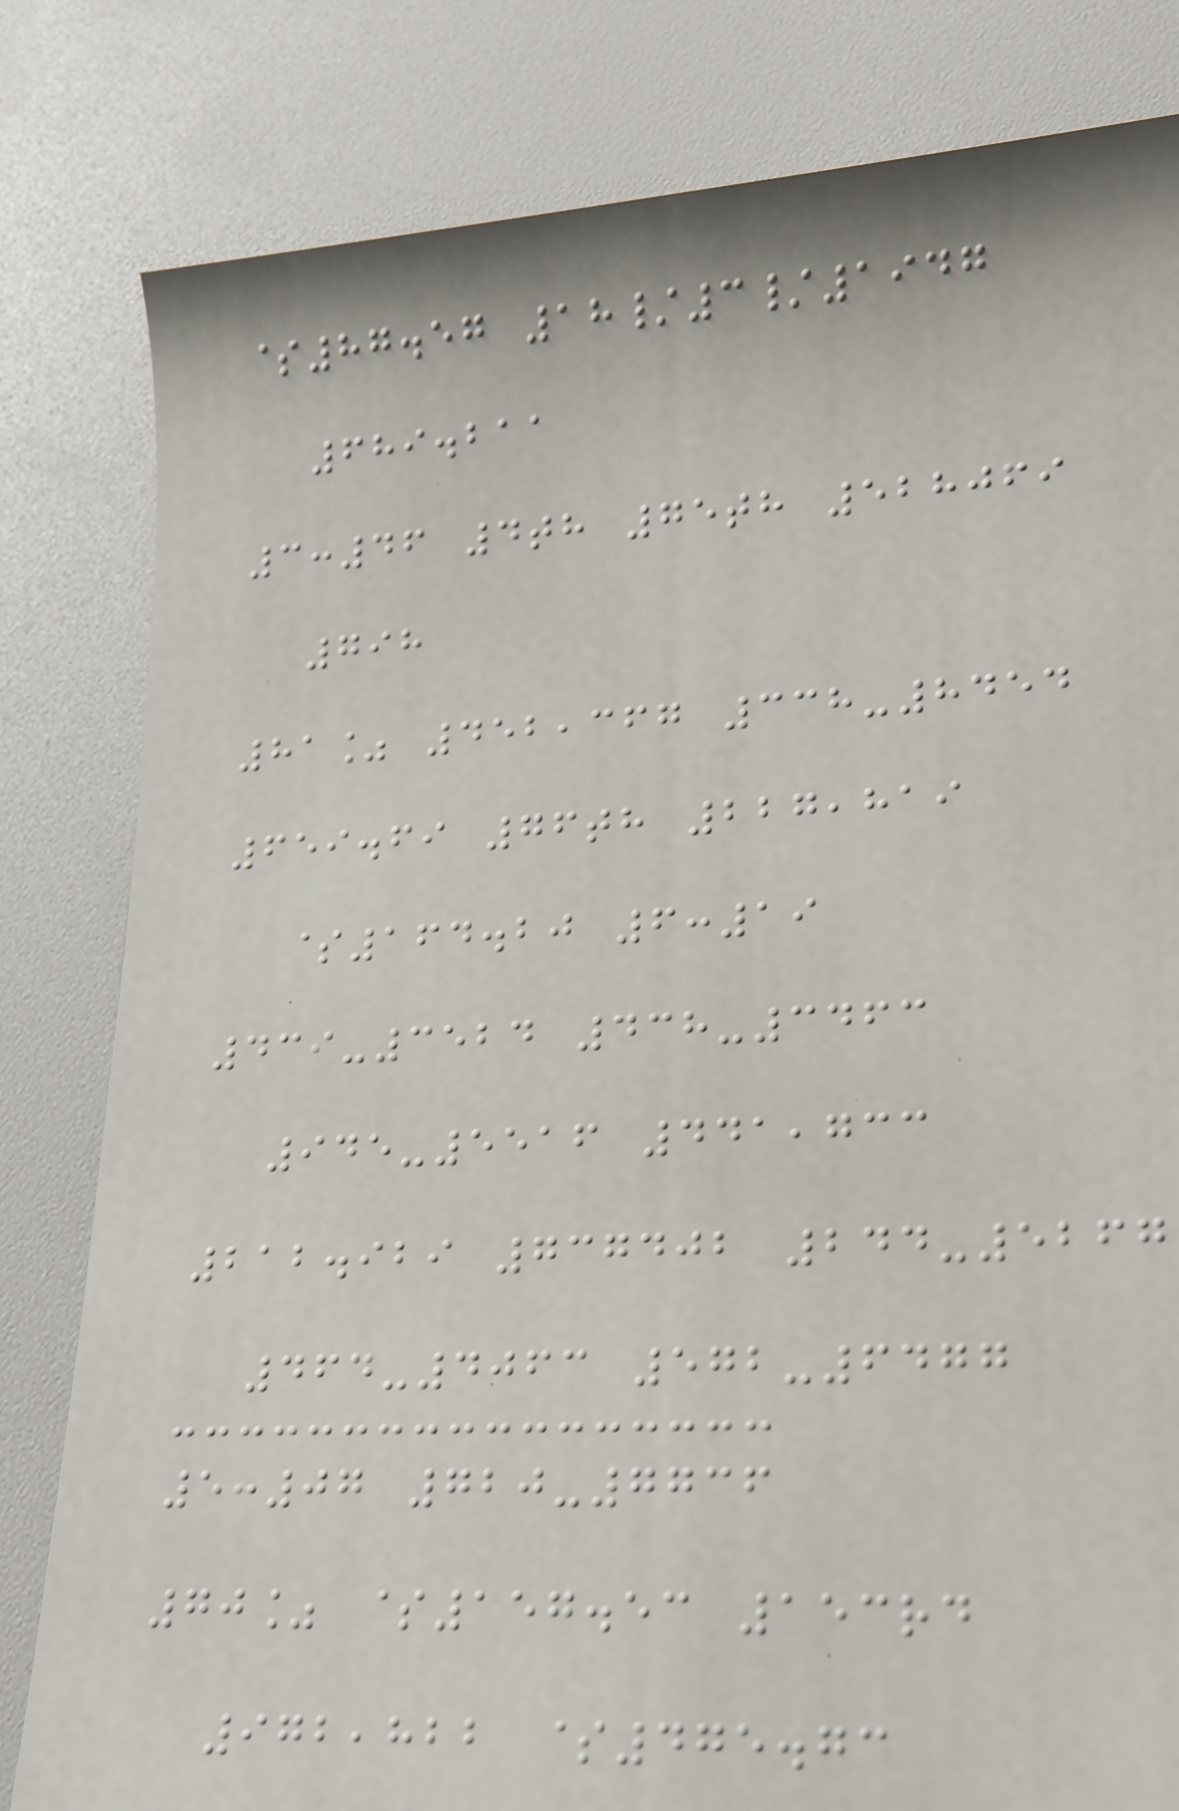$87.57 18/3/1947
689.211
3:46 4th 75th 528069
798
81% 452,367 338-8454
659.69 76th 227,819
$164.20 6:19
439-3524 438-3463
945-5516 441,733
212.929 737402 244-5267
464-4063 572-6477
5:07 720-7736
70% $157.53 153rd
972,822 $475.73
